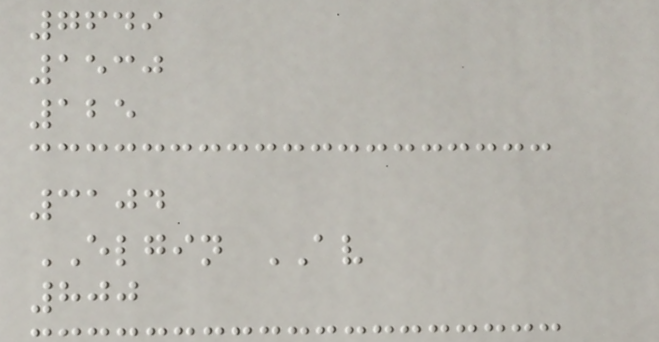7649
1530
125
3104
ELGIN AV
800
